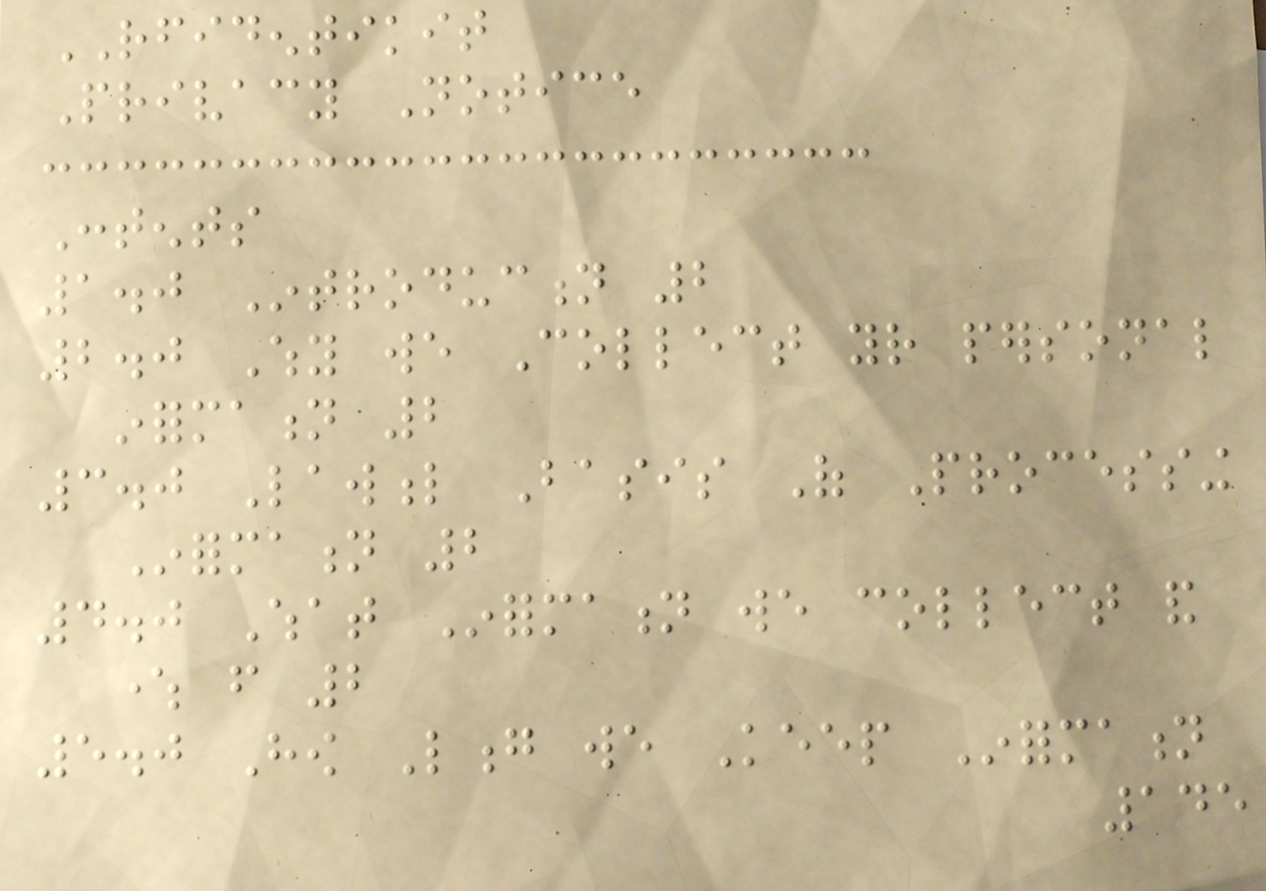RFIDENTIKIT
Privacy Notice
Contents
1.0 Introduction 2
2.0 Why we Collect your personal
information 2
3.0 Lawful Basis Of Processing
Information 2
4.0 What Information we collect and
where from 2
5.0 How Long we Keep Information
145
